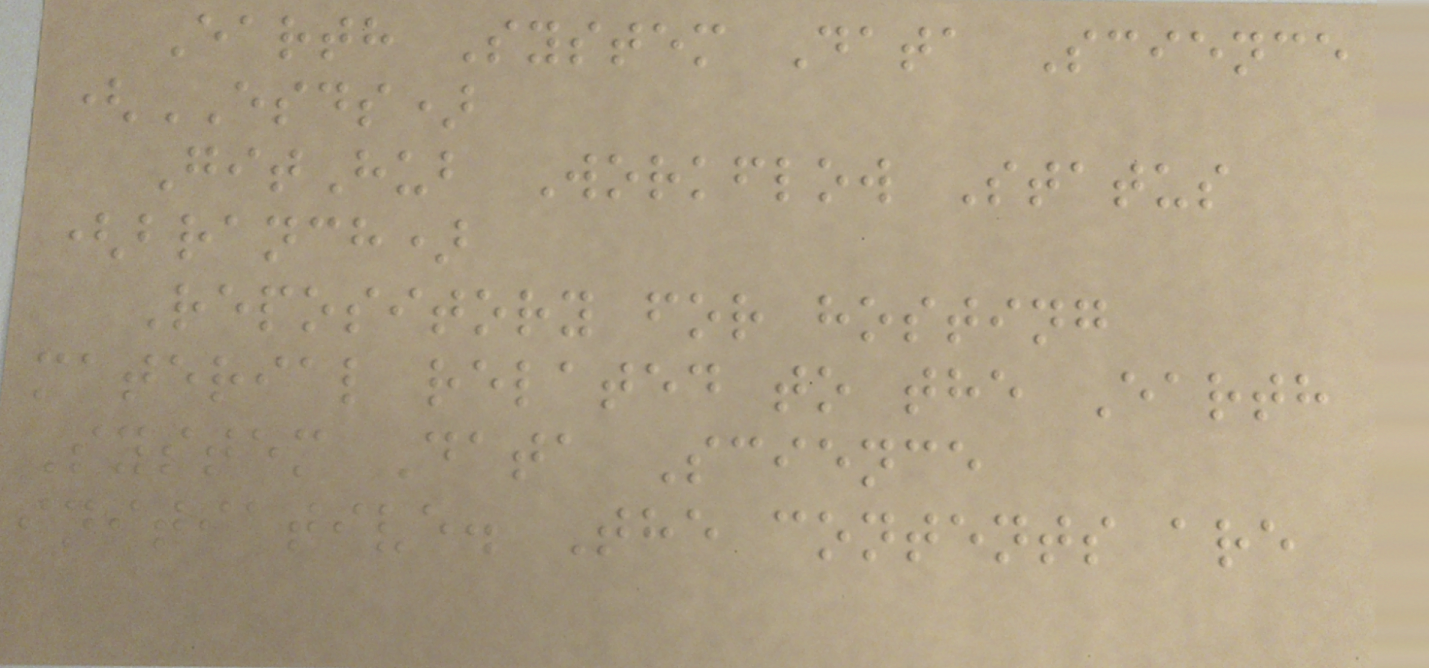Earth System Data Science
(ESDS)
GitHub Workflow Status
(branch)
Repository for hosting
material related to the Earth
System Data Science
initiative. The contents are
